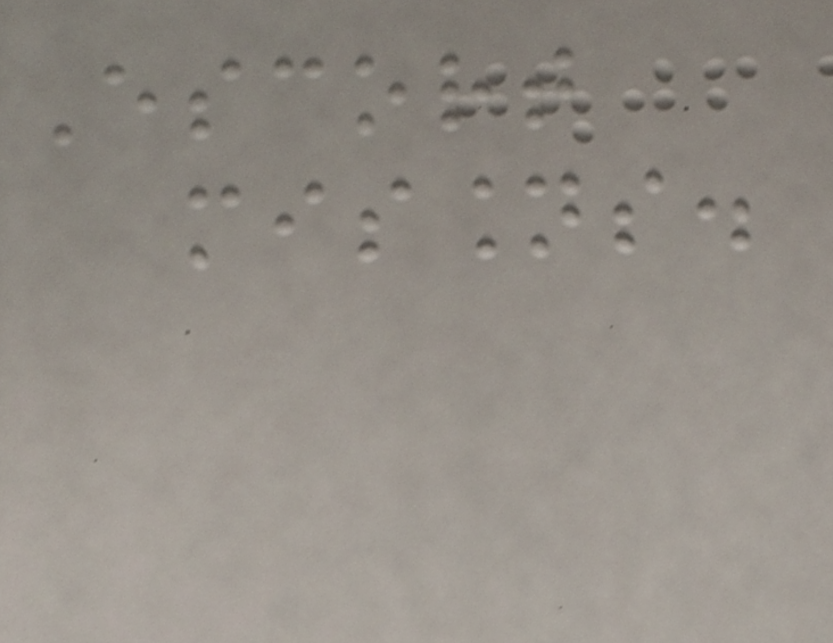Escort
missions.
